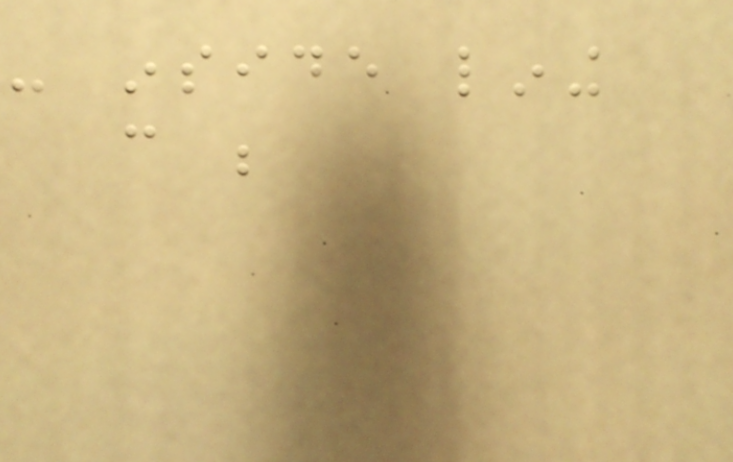- inside lining
can be
